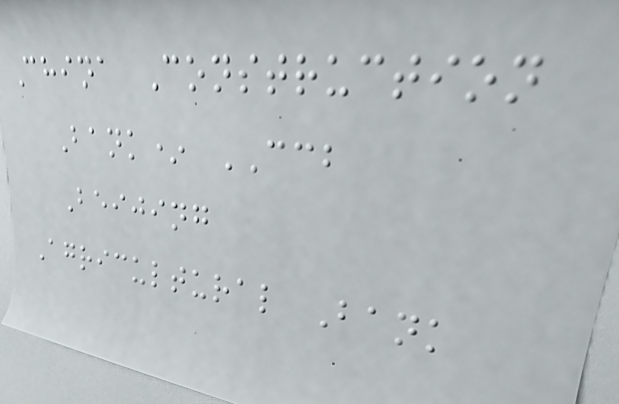China Construction
Bank* CCB
Beijing
Agricultural Bank
